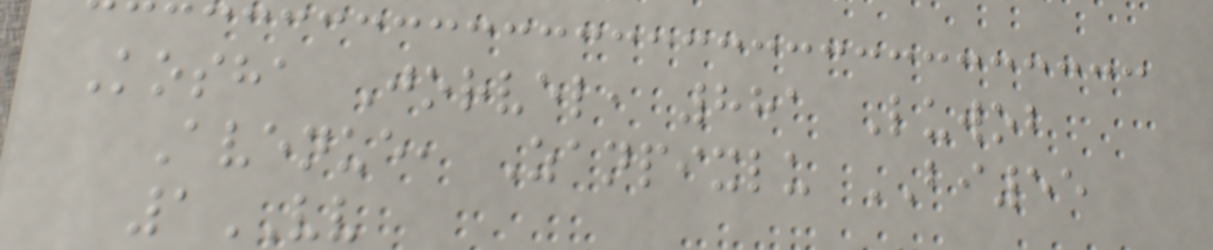Kosha Jorvel, 881 Luwob
Avenue, Zanpixlu BI55
1VV
